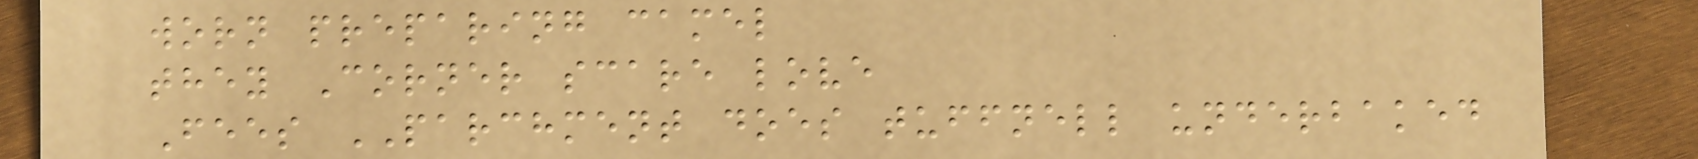worn preparing camel
they Corner scare love
Fees PARCHMENT does tuffnell underbaked
